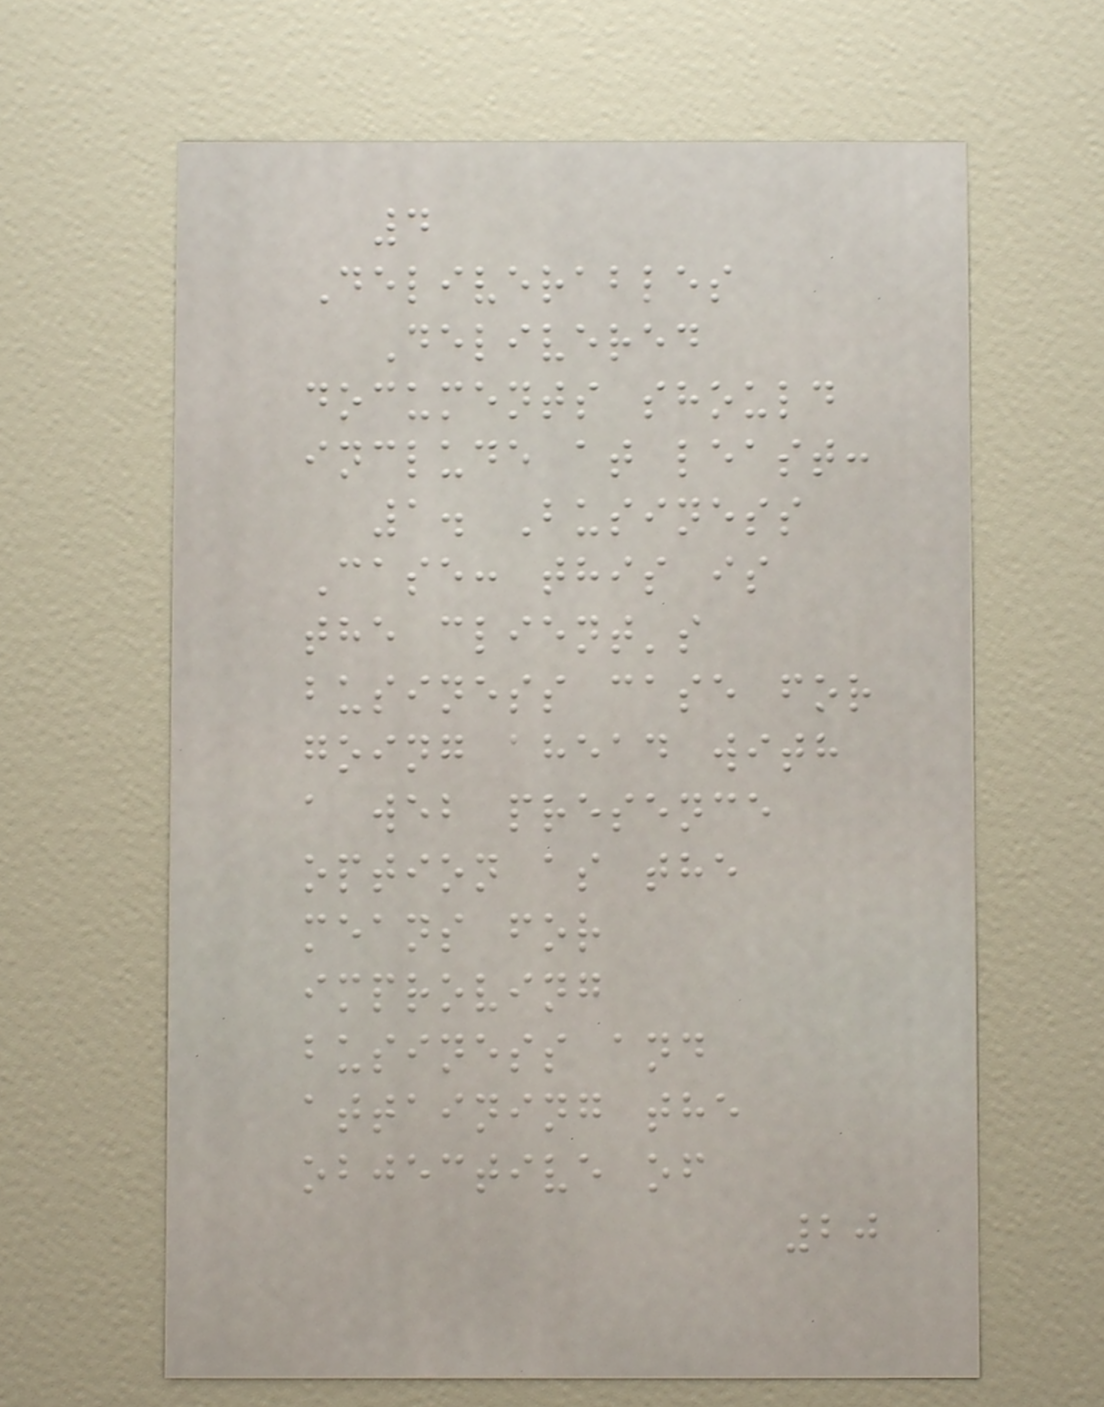4
Deliverables
Delivered
documents should
include at least:
1. Business
Case: this is
the client's
business case for
going ahead with
a web presence
option as the
means for
improving
business and
attaining the
objective of
20
